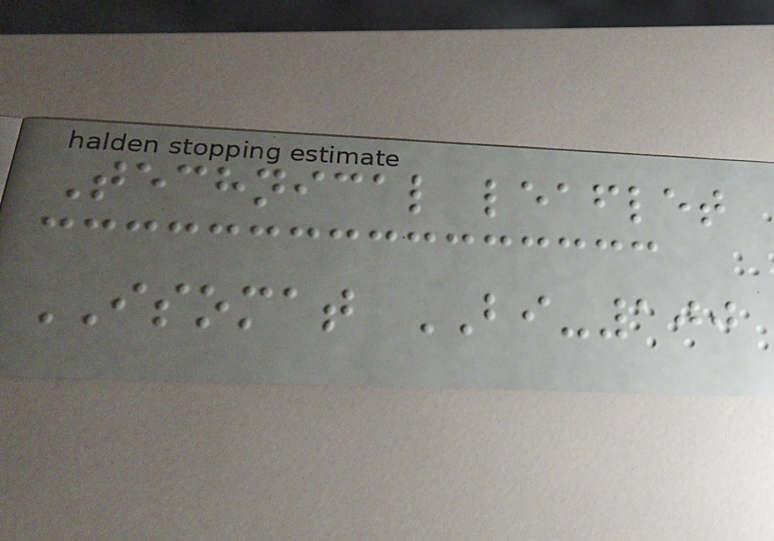Technical leaflet
ISOMAT BI-100
